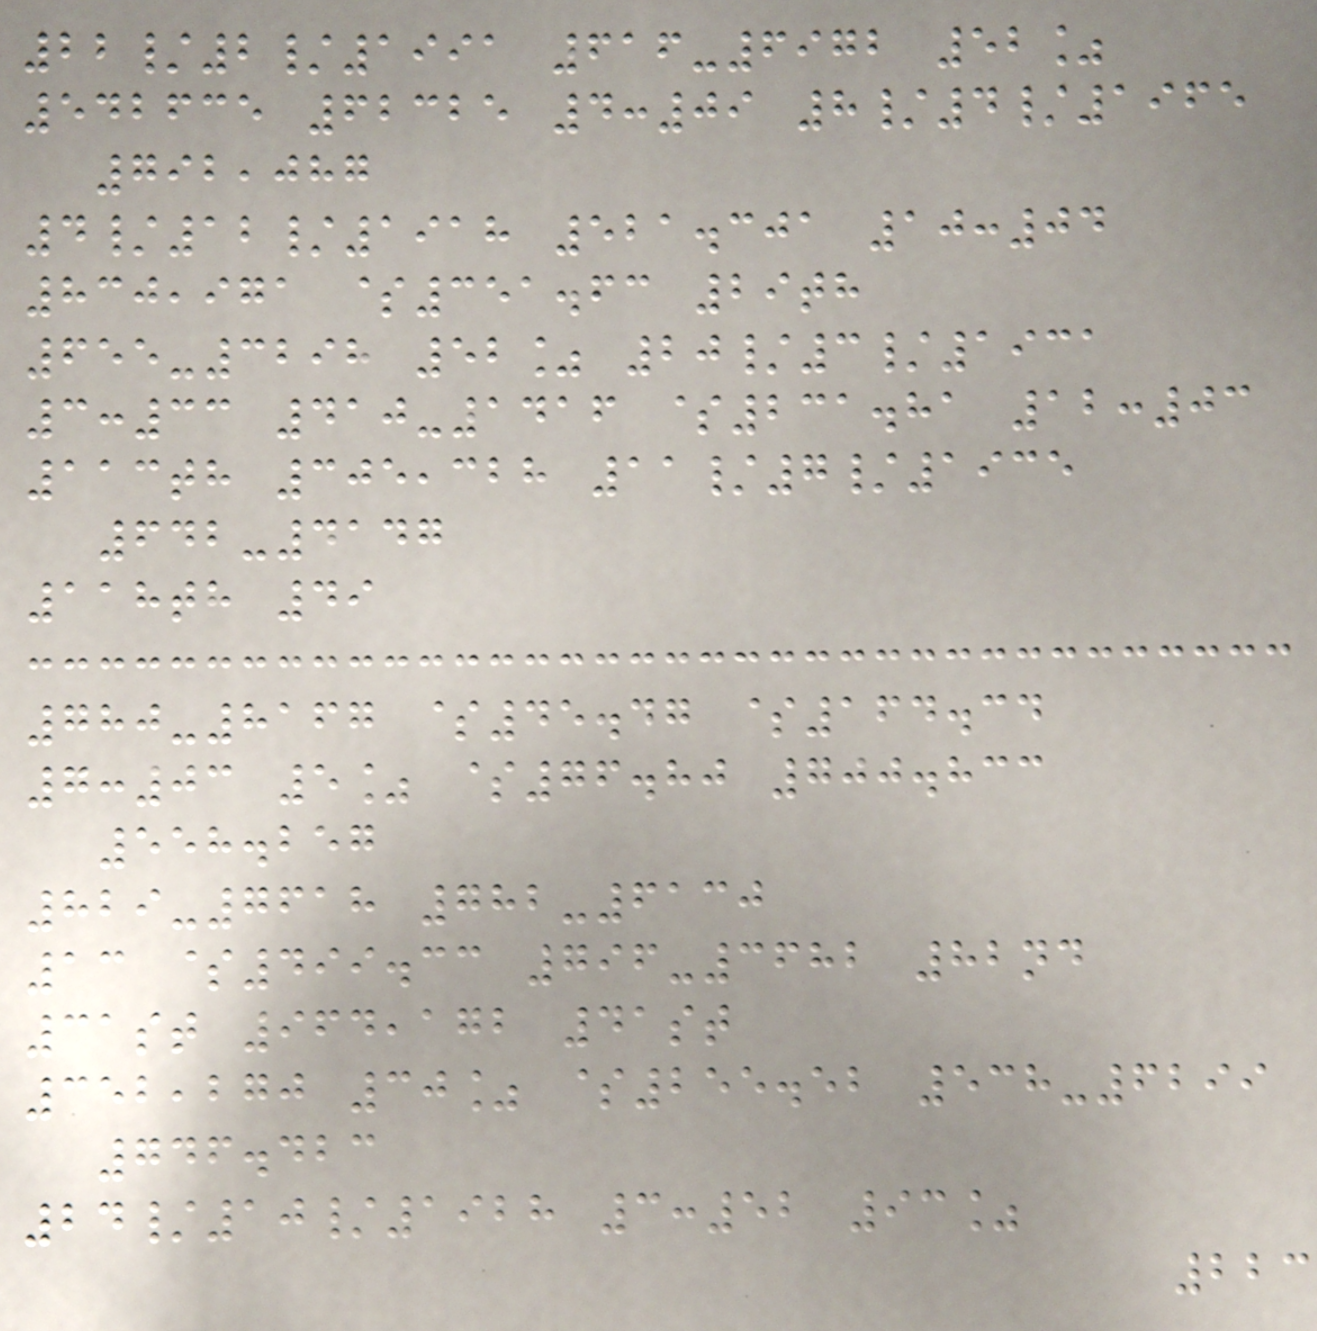22/2/1991 616-6972 52%
542635 62325 4:09 8/4/1965
792,087
4/12/1918 521.301 10:04
830,971 $351.63 29th
655-3298 52% 20/3/1931
3:33 410-1416 $231.81 12:03
113th 305,328 11/7/1935
642-4147
118th 49
780-8167 $45.47 $164.34
7:03 5% $76.80 700.833
558.257
829-7618 782-6130
13 $499.33 796-3682 82nd
31st 964,172 41st
352,270 30% $255.52 538-6299
746.423
24/10/1928 3:52 93%
223
